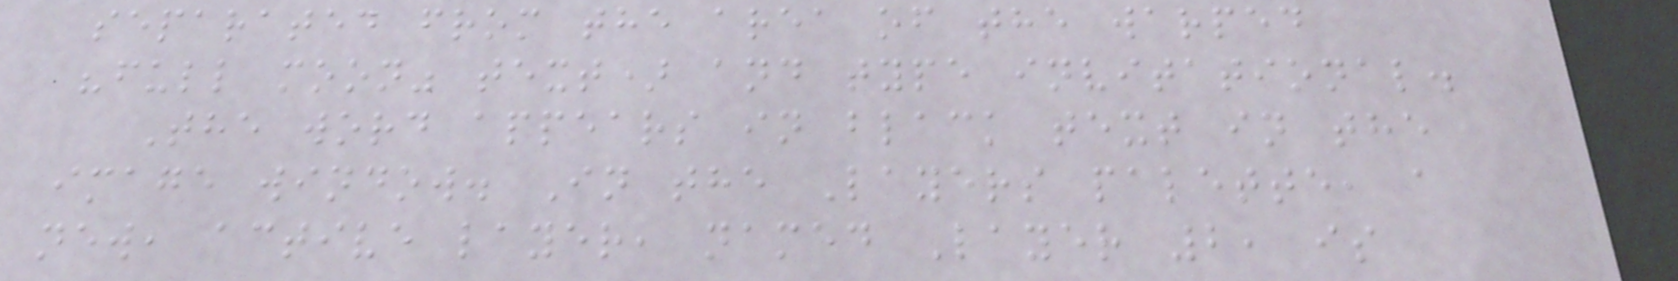separated from the area of the warped
"full moon" text) and type invitational.
The word appears in black text in the
image window. In the Layers palette, a
new, active layer, named Layer 2, is
